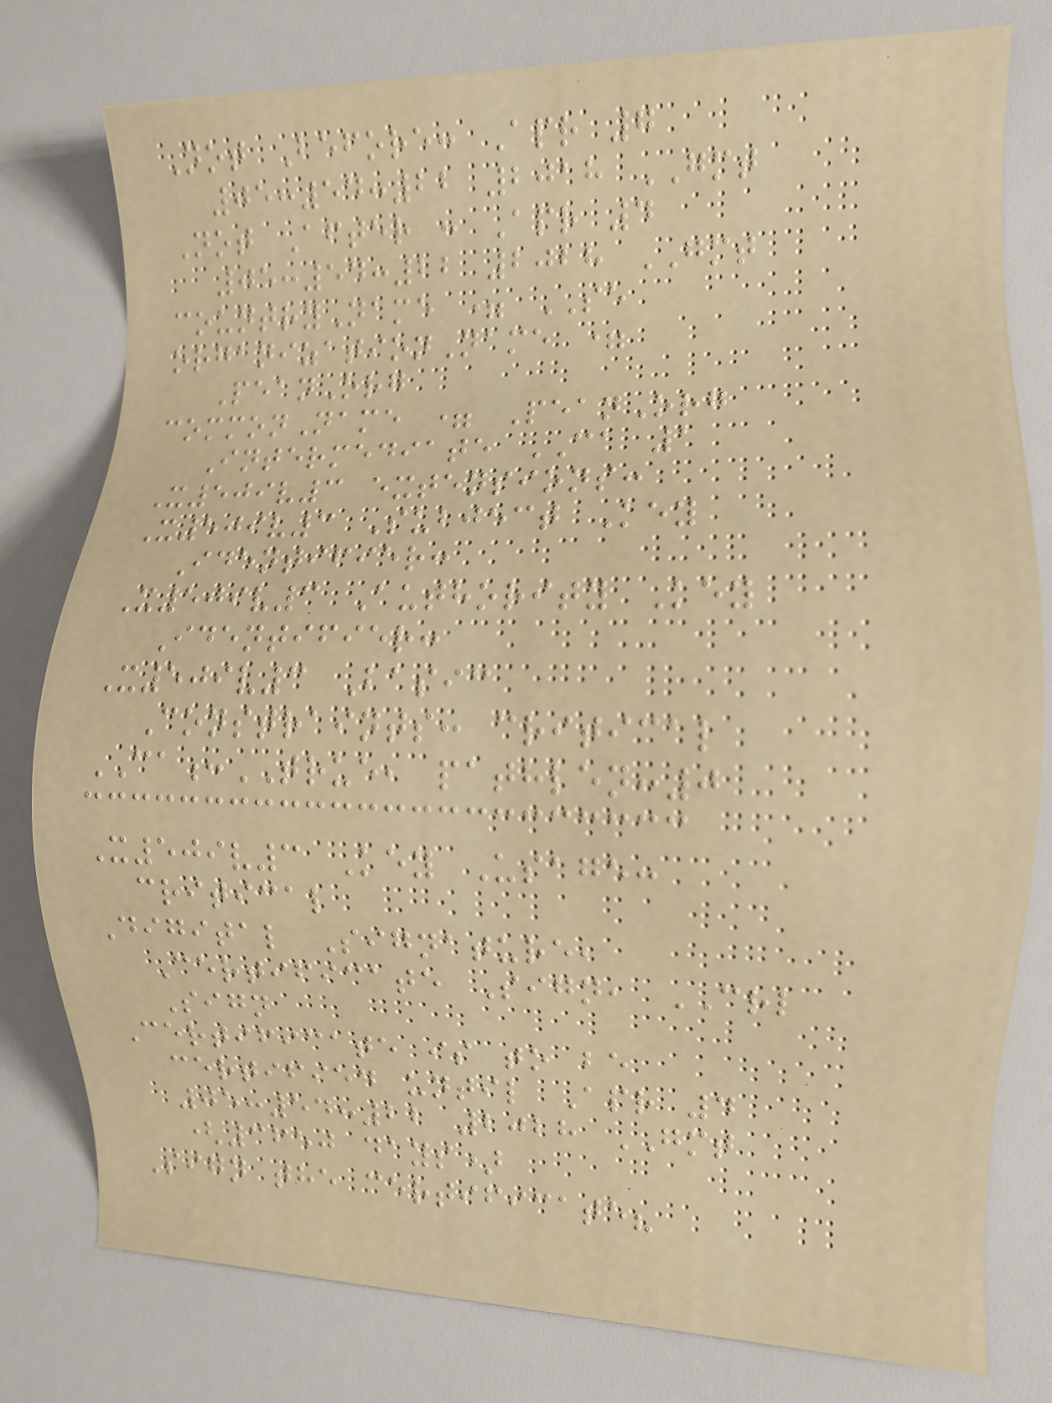Not Before: Apr 7
05:54:22 2018 GMT
Not After : Apr 4
05:54:22 2028 GMT
countryName = SE
organizationName =
PeanOrg
commonName = PeanOrg
Intermediate CA 1
X509v3 extensions:
X509v3 Subject Key
Identifier:
X509v3 Authority Key
Identifier:
X509v3 Basic
Constraints: critical
CA:TRUE, pathlen:0
X509v3 Key Usage:
critical
Digital Signature,
Certificate Sign, CRL
Sign
Certificate is to be
certified until Apr 4
05:54:22 2028 GMT
(3650 days)
Sign the certificate?
